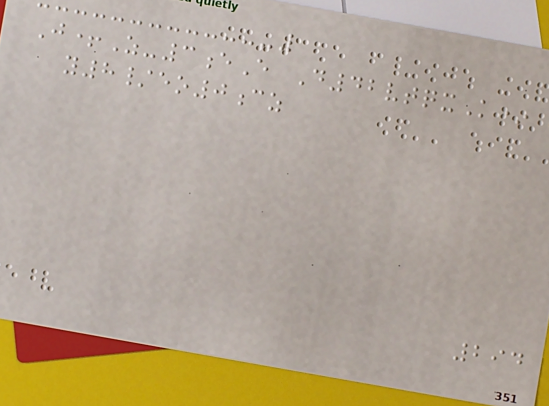J+Z-3eE D42vtqxK*
y8/eo0cz
294
